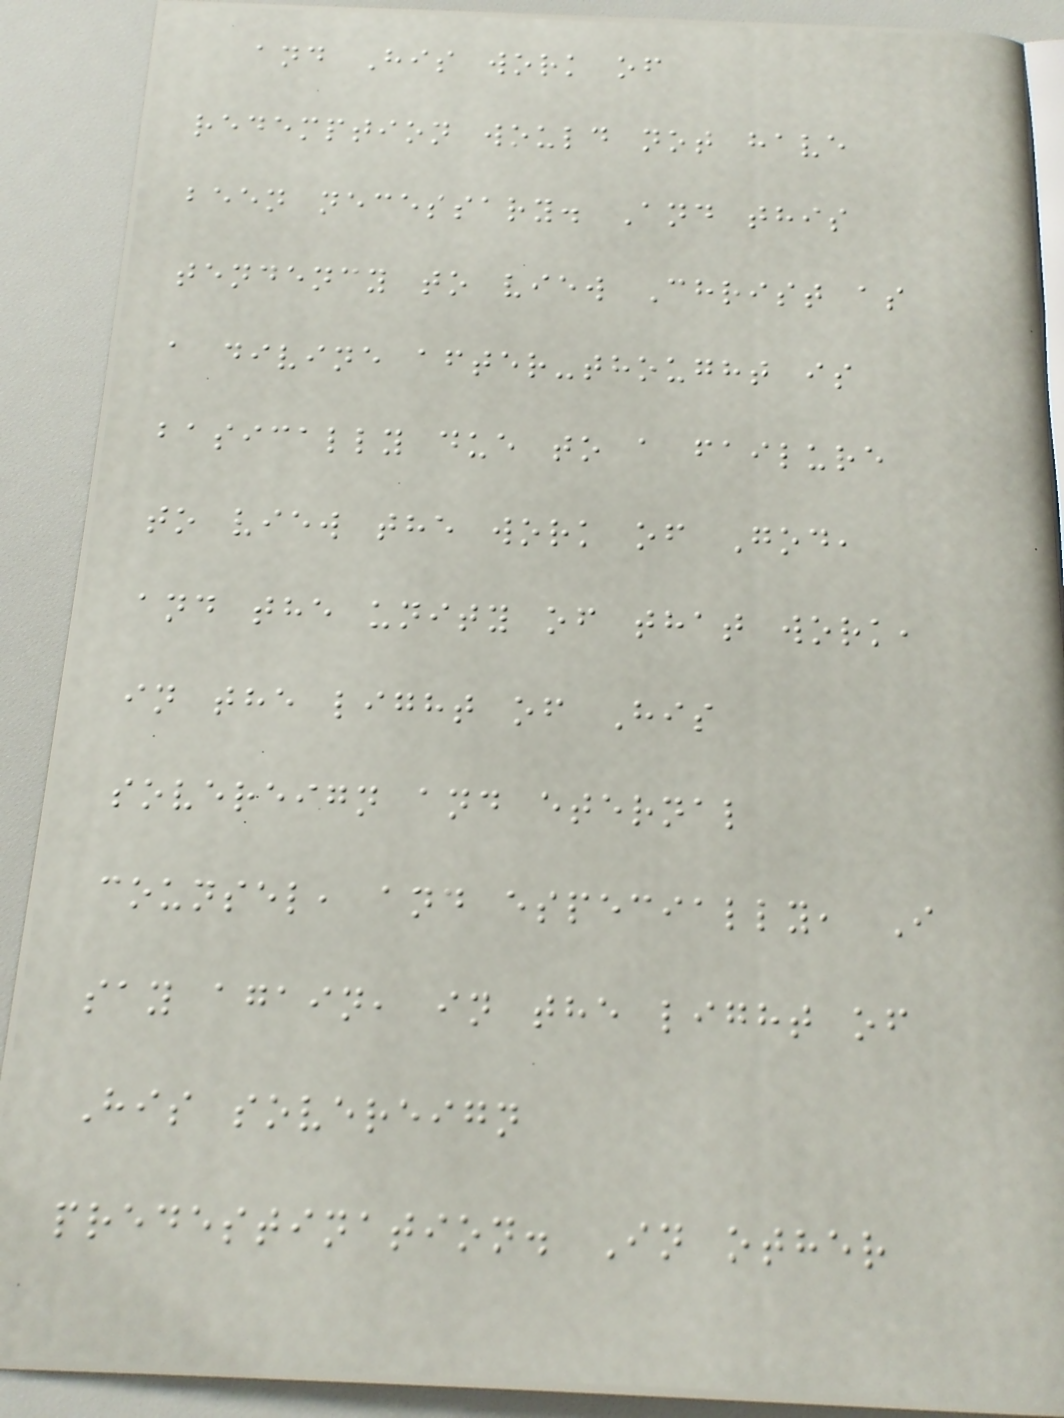and His work of
redemption would not have
been necessary. And this
tendency to view Christ as
a divine after-thought is
basically due to a failure
to view the work of God,
and the unity of that work,
in the light of His
sovereign and eternal
counsel, and especially, I
say again, in the light of
His sovereign
predestination. In other
